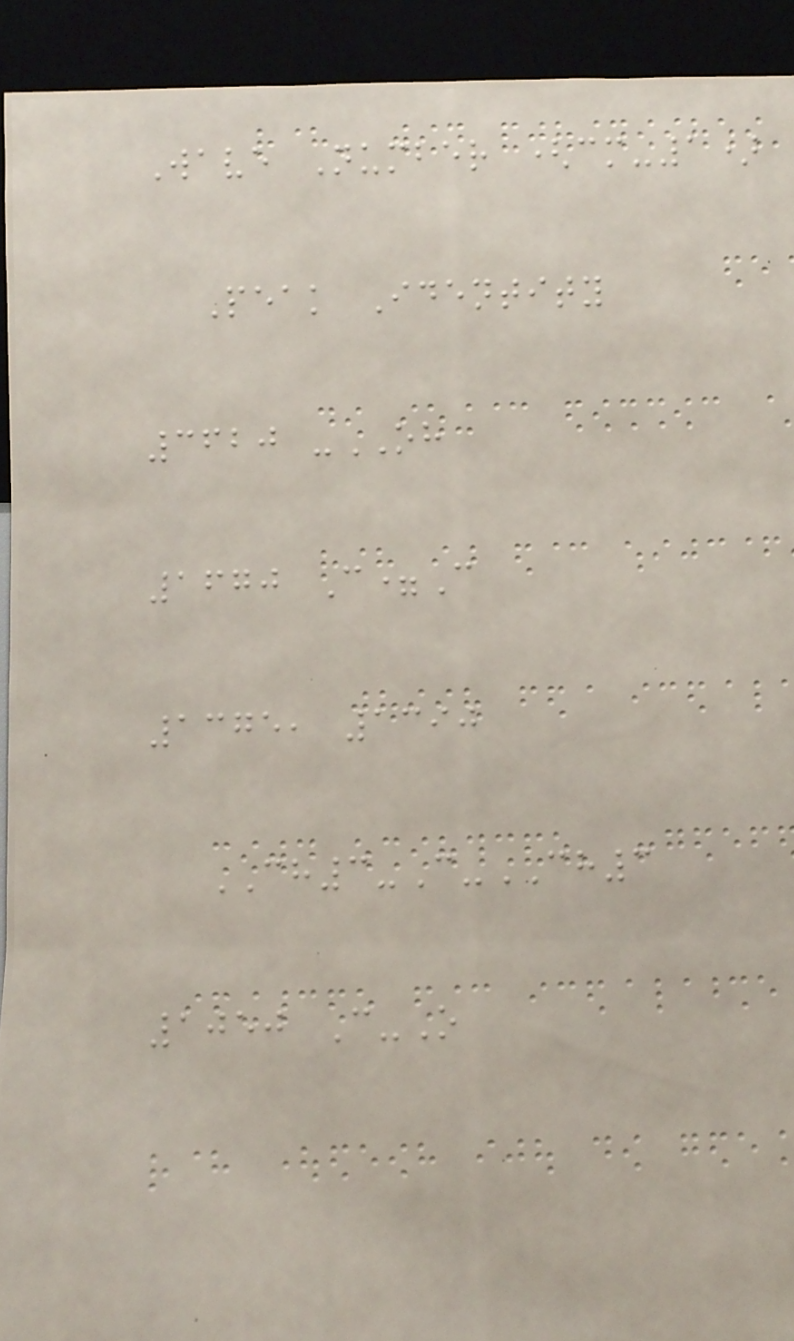Wave Number (cm-1)
Peak Identity
3620 -OH
1670 C=C
1375, 1390
CH3-C-CH3
1050 C-O
